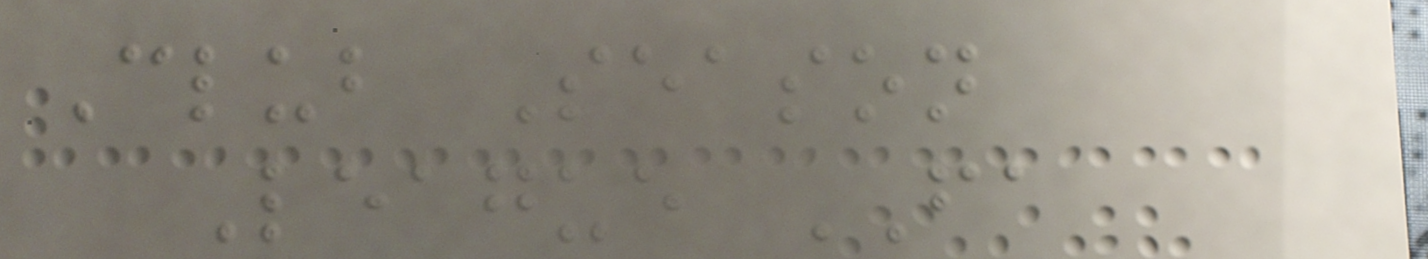Club Season
League FA
